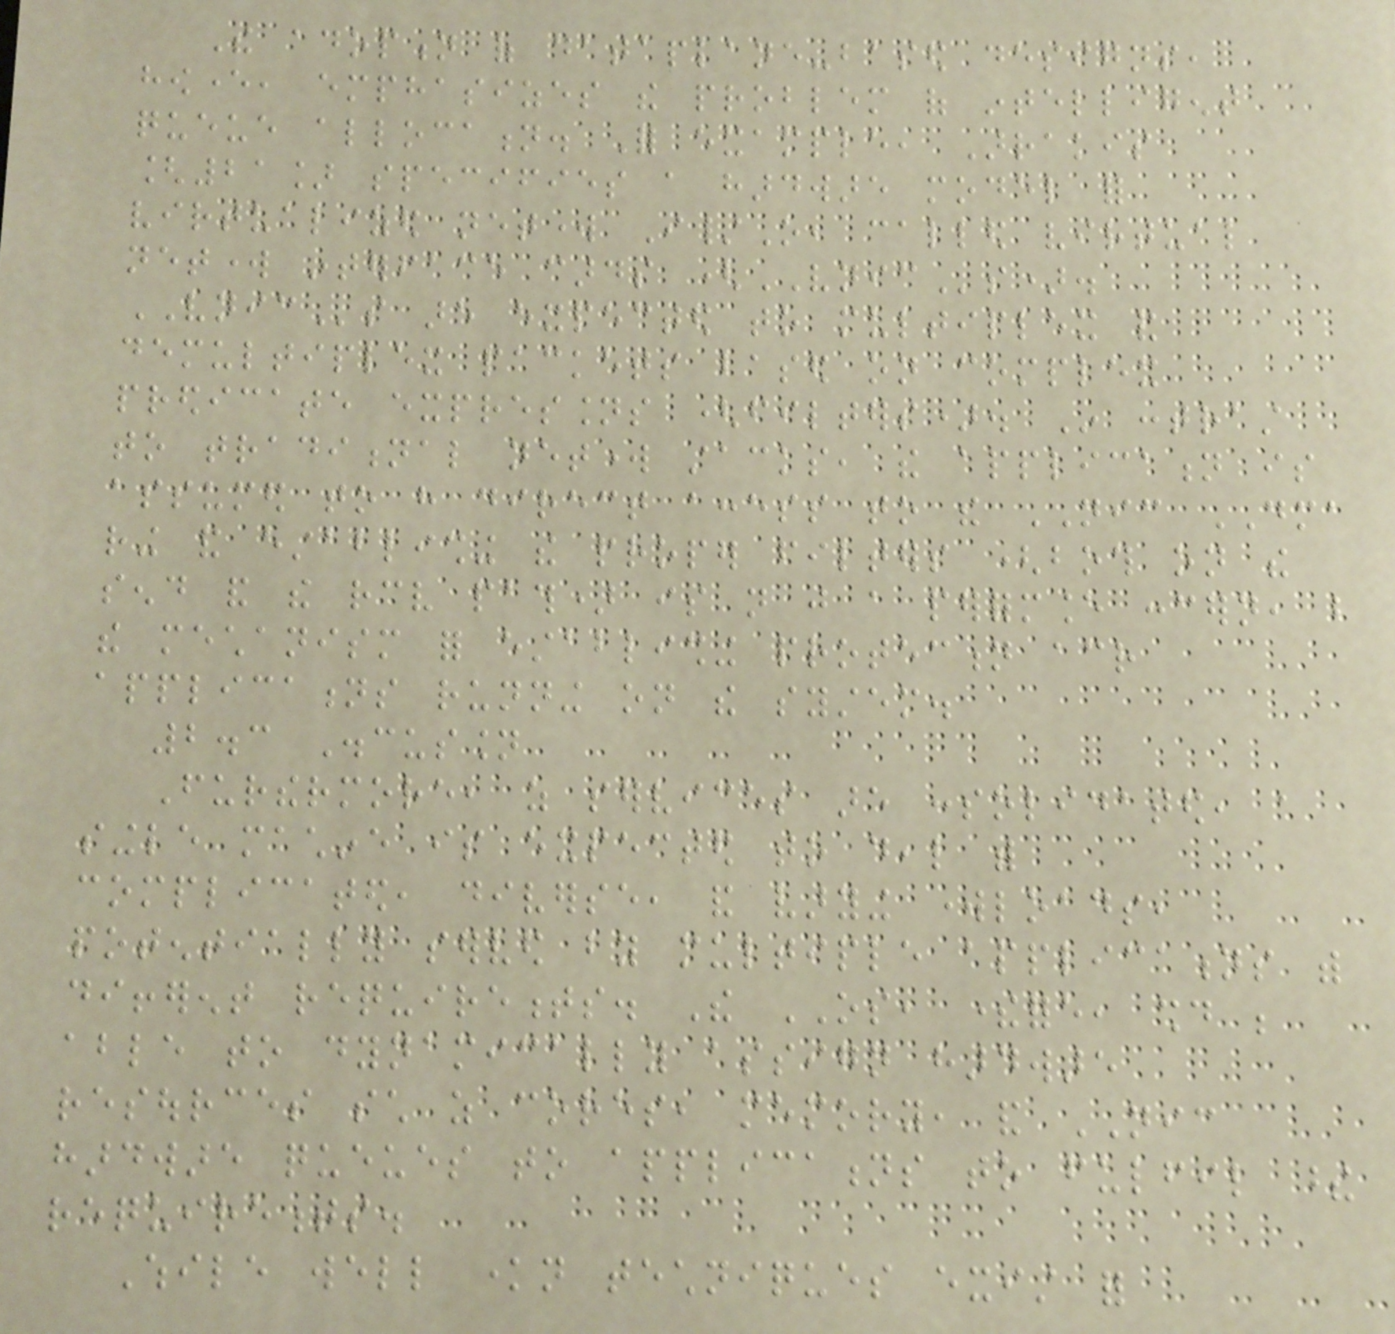The adoption of dataplane-based designs,
however, emphasizes the problem of intelligent
queue allocation. For example, Arrakis
[21] specifies a hardware model for
virtualized network I/O, called virtual
network interface cards (VNICs).
VNICs are expected to multiplex and
demultiplex packets based on complex
predicate expressions (filters). In contrast
to traditional network stacks, the application is
assumed to have direct access to the NIC DMA
ring and establishing the proper filters (both on the
send and the receive path) is not just a performance concern, but
the mechanism for establishing protection across
applications running on the system.
2.3 Discussion
Furthermore, as services are consolidated, a
single machine is expected to deal with
complicated, diverse, and varying workloads,
potentially served by multiple applications with
different requirements. The OS, therefore, should be
able to dynamically assign hardware
resources such as cores, memory, and NIC
hardware queues to applications to fulfil these
requirements.
While well known techniques exist for
